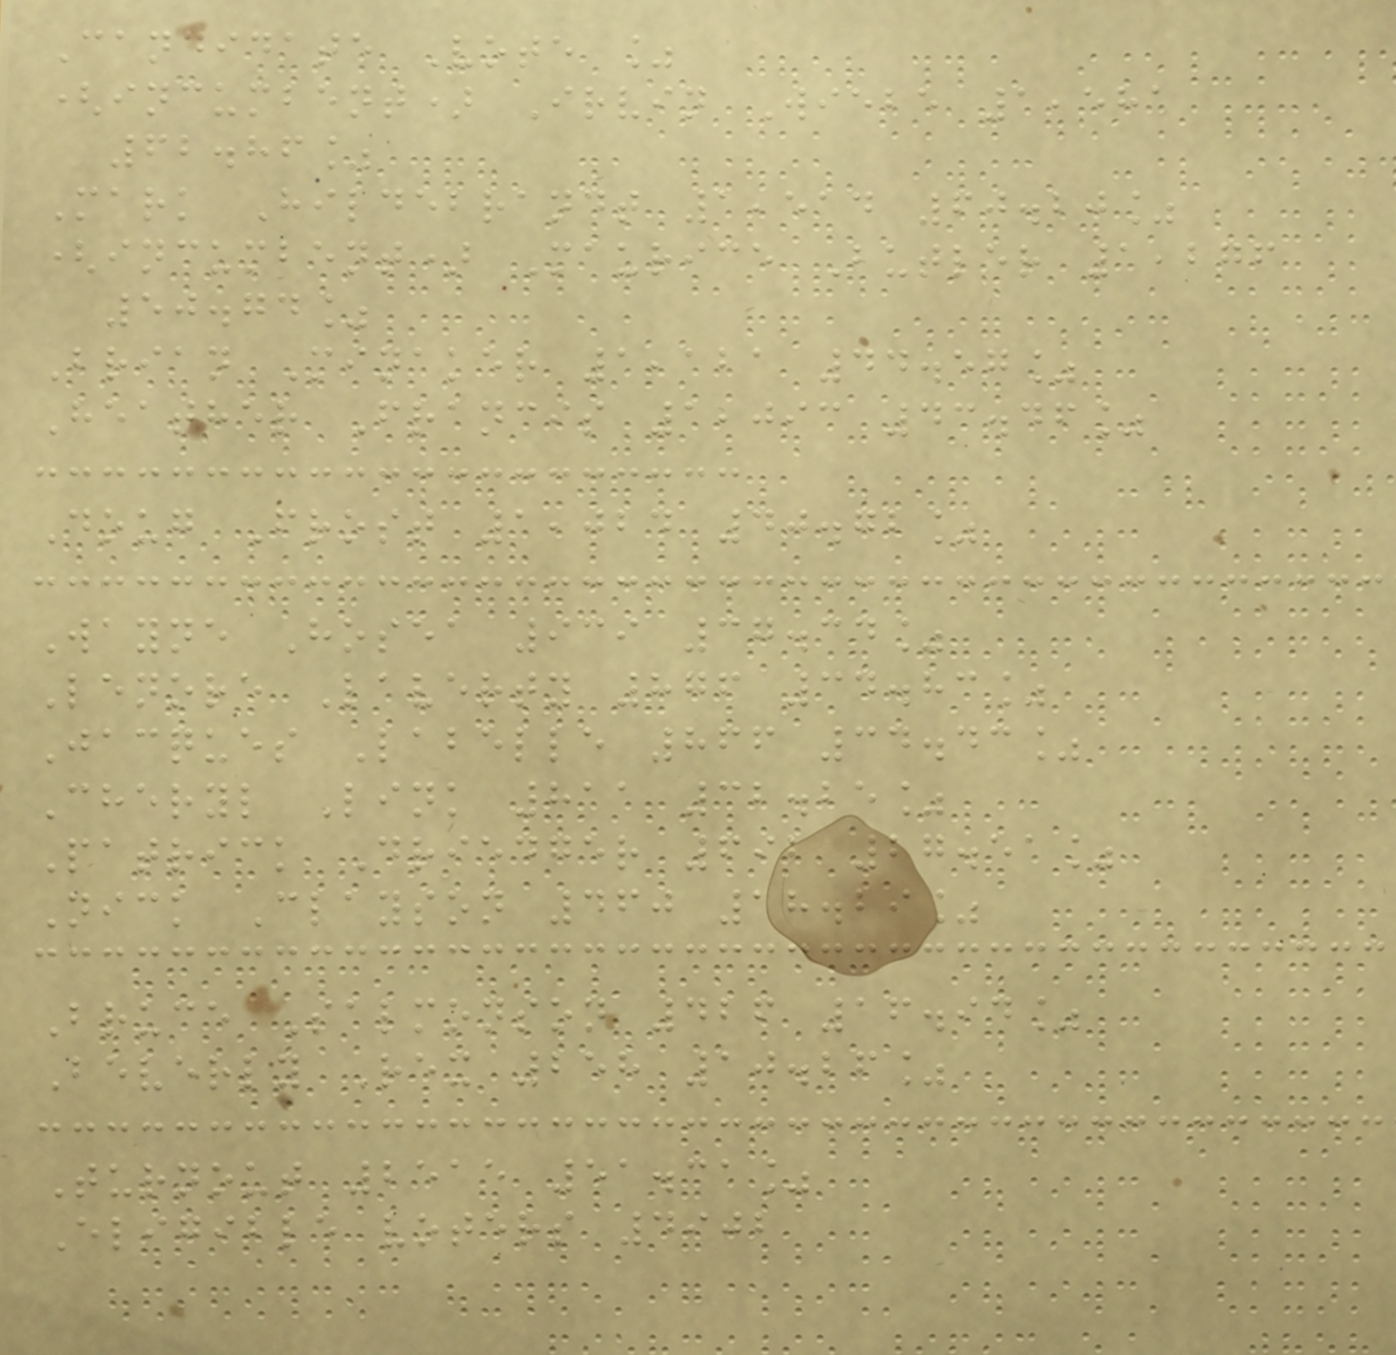Candidate Vote %
(incumbent) Irvin Wiebe 1,581
62.86%
Mark Hildebrandt 1,514 60.20%
(incumbent) Maurice Butler 1,276
50.74%
Brian Minaker 1,121 44.57%
Heather Francis 1,093 43.46%
Doug Frost 1,024 40.72%
Wayne Hosea 939 37.34%
Lenore Laverty 876 34.83%
Jacques Labelle 866 34.43%
Cheryl Link 811 32.25%
Patrick Driedger 692 27.51%
Nick Clayson 460 18.29%
Bruce Salmonson 426 16.94%
Beverly Rex 258 10.26%
Turnout 2515 51.31%
Eligible voters 4902
